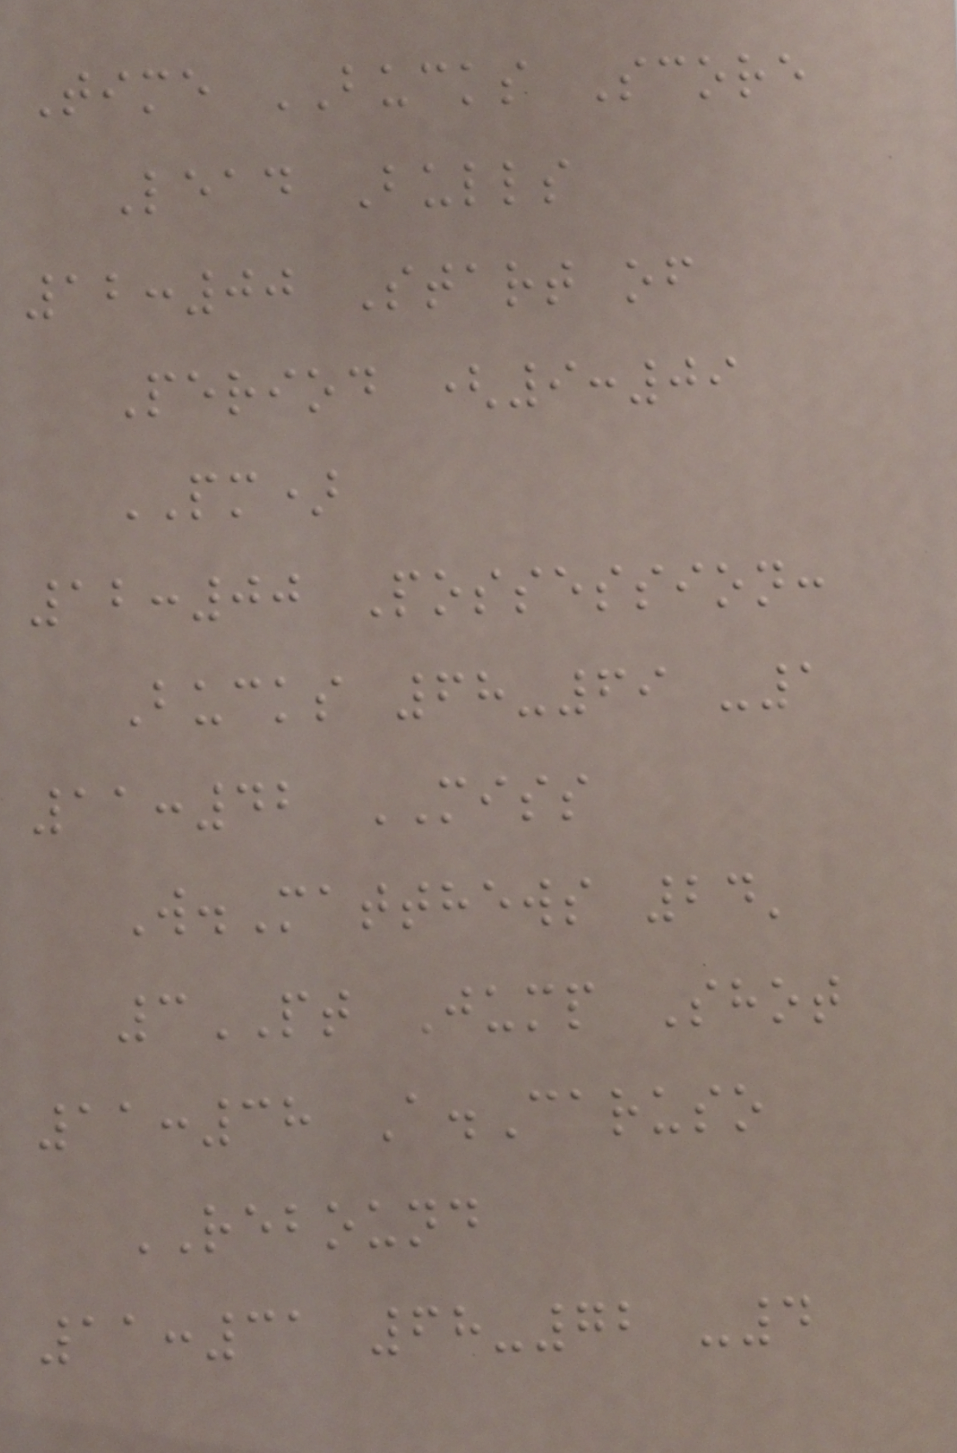Time BUCKS Score
Lead Bulls
12:00 Start of
Period (9:09
PM)
12:00 Possession:
Bucks 68-69 -1
11:42 MISS
W.Matthews 24'
3PT Jump Shot
11:38 A.Caruso
REBOUND
11:31 68-72 -4
